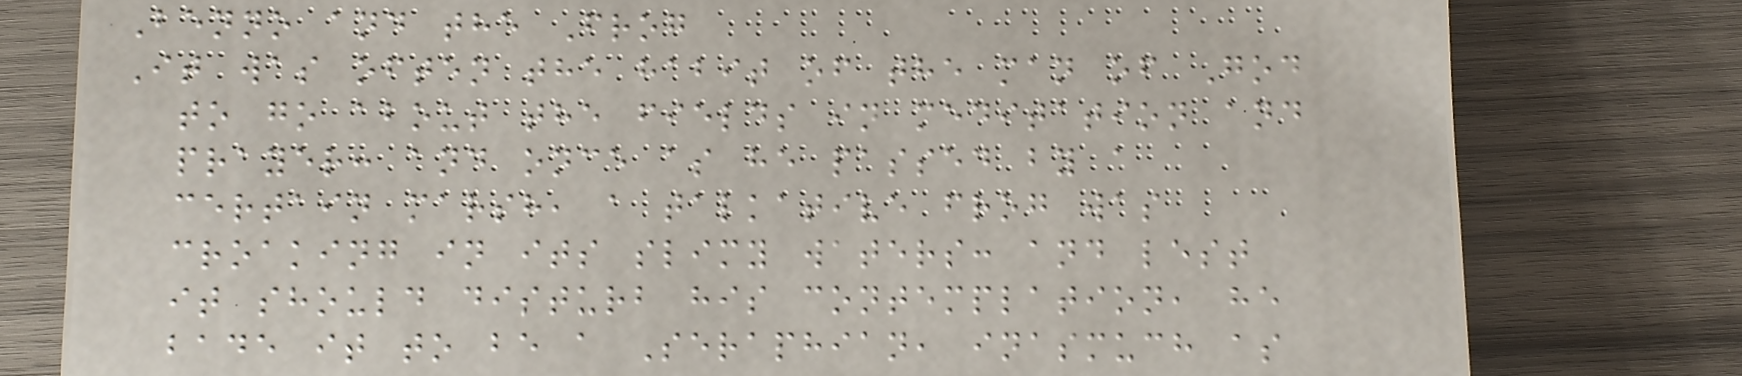Benno and the Frog
It was often the habit of the man of God
to go about the fields in meditation and
prayer: and once as he passed by a
certain marsh, a talkative frog was
croaking in its slimy waters: and lest
it should disturb his contemplation, he
bade it to be a Seraphian, inasmuch as
